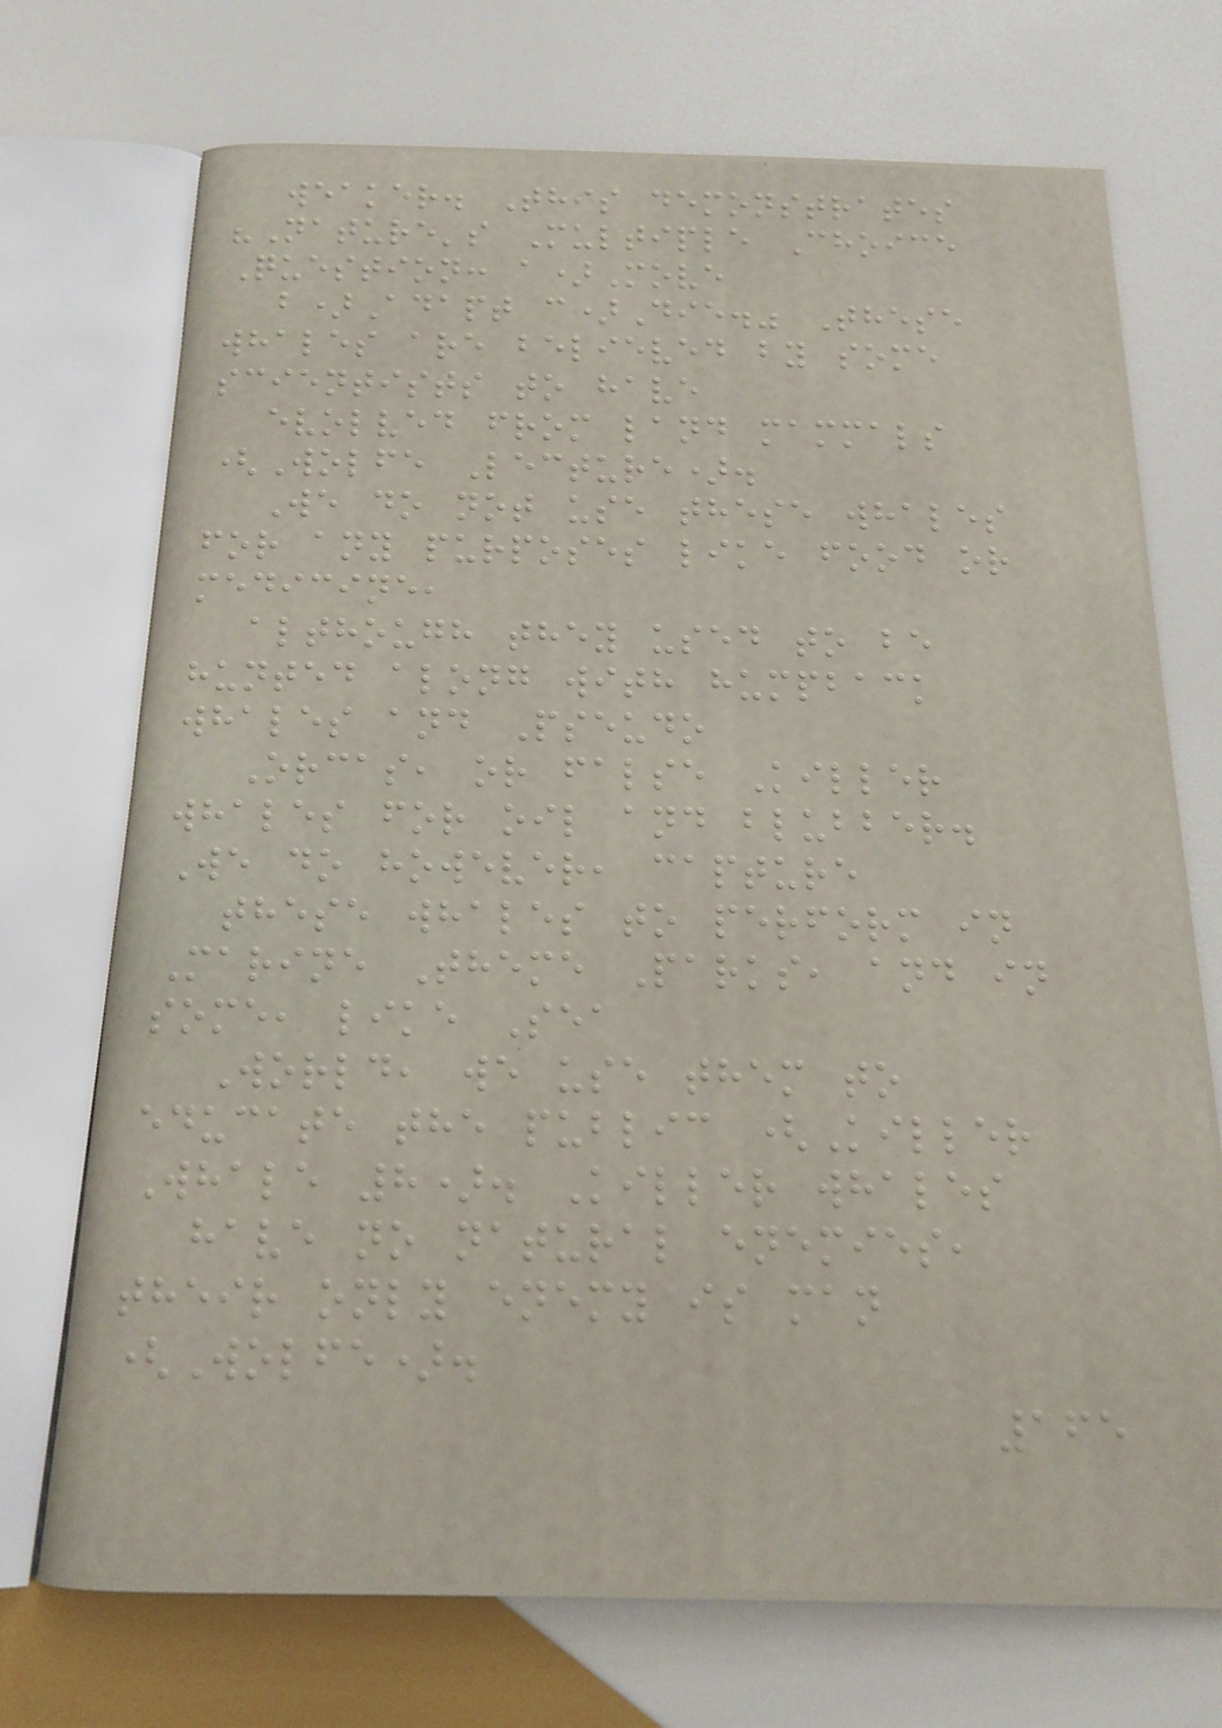weaker. This demonstrates
"Nature's Multiple Choice
Question: a)Move
b)Adapt c)Die." These
whales are believed by some
scientists to have
evolved from land mammals
(Wolfe Lecture).
We do not use these whales
for any purposes like food or
medicine,
although they used to be
hunted along with humpback
whales and Pseudo
Orcas, or false Killer
whales for oil and blubber.
We do however, capture
these whales to perform in
Marine Theme Parks, and in
some, like Sea
World, we use them to
educate the public (Killer
Whale 8). Killer whales
have no natural enemies,
their only enemy is man
(Wolfe).
165
